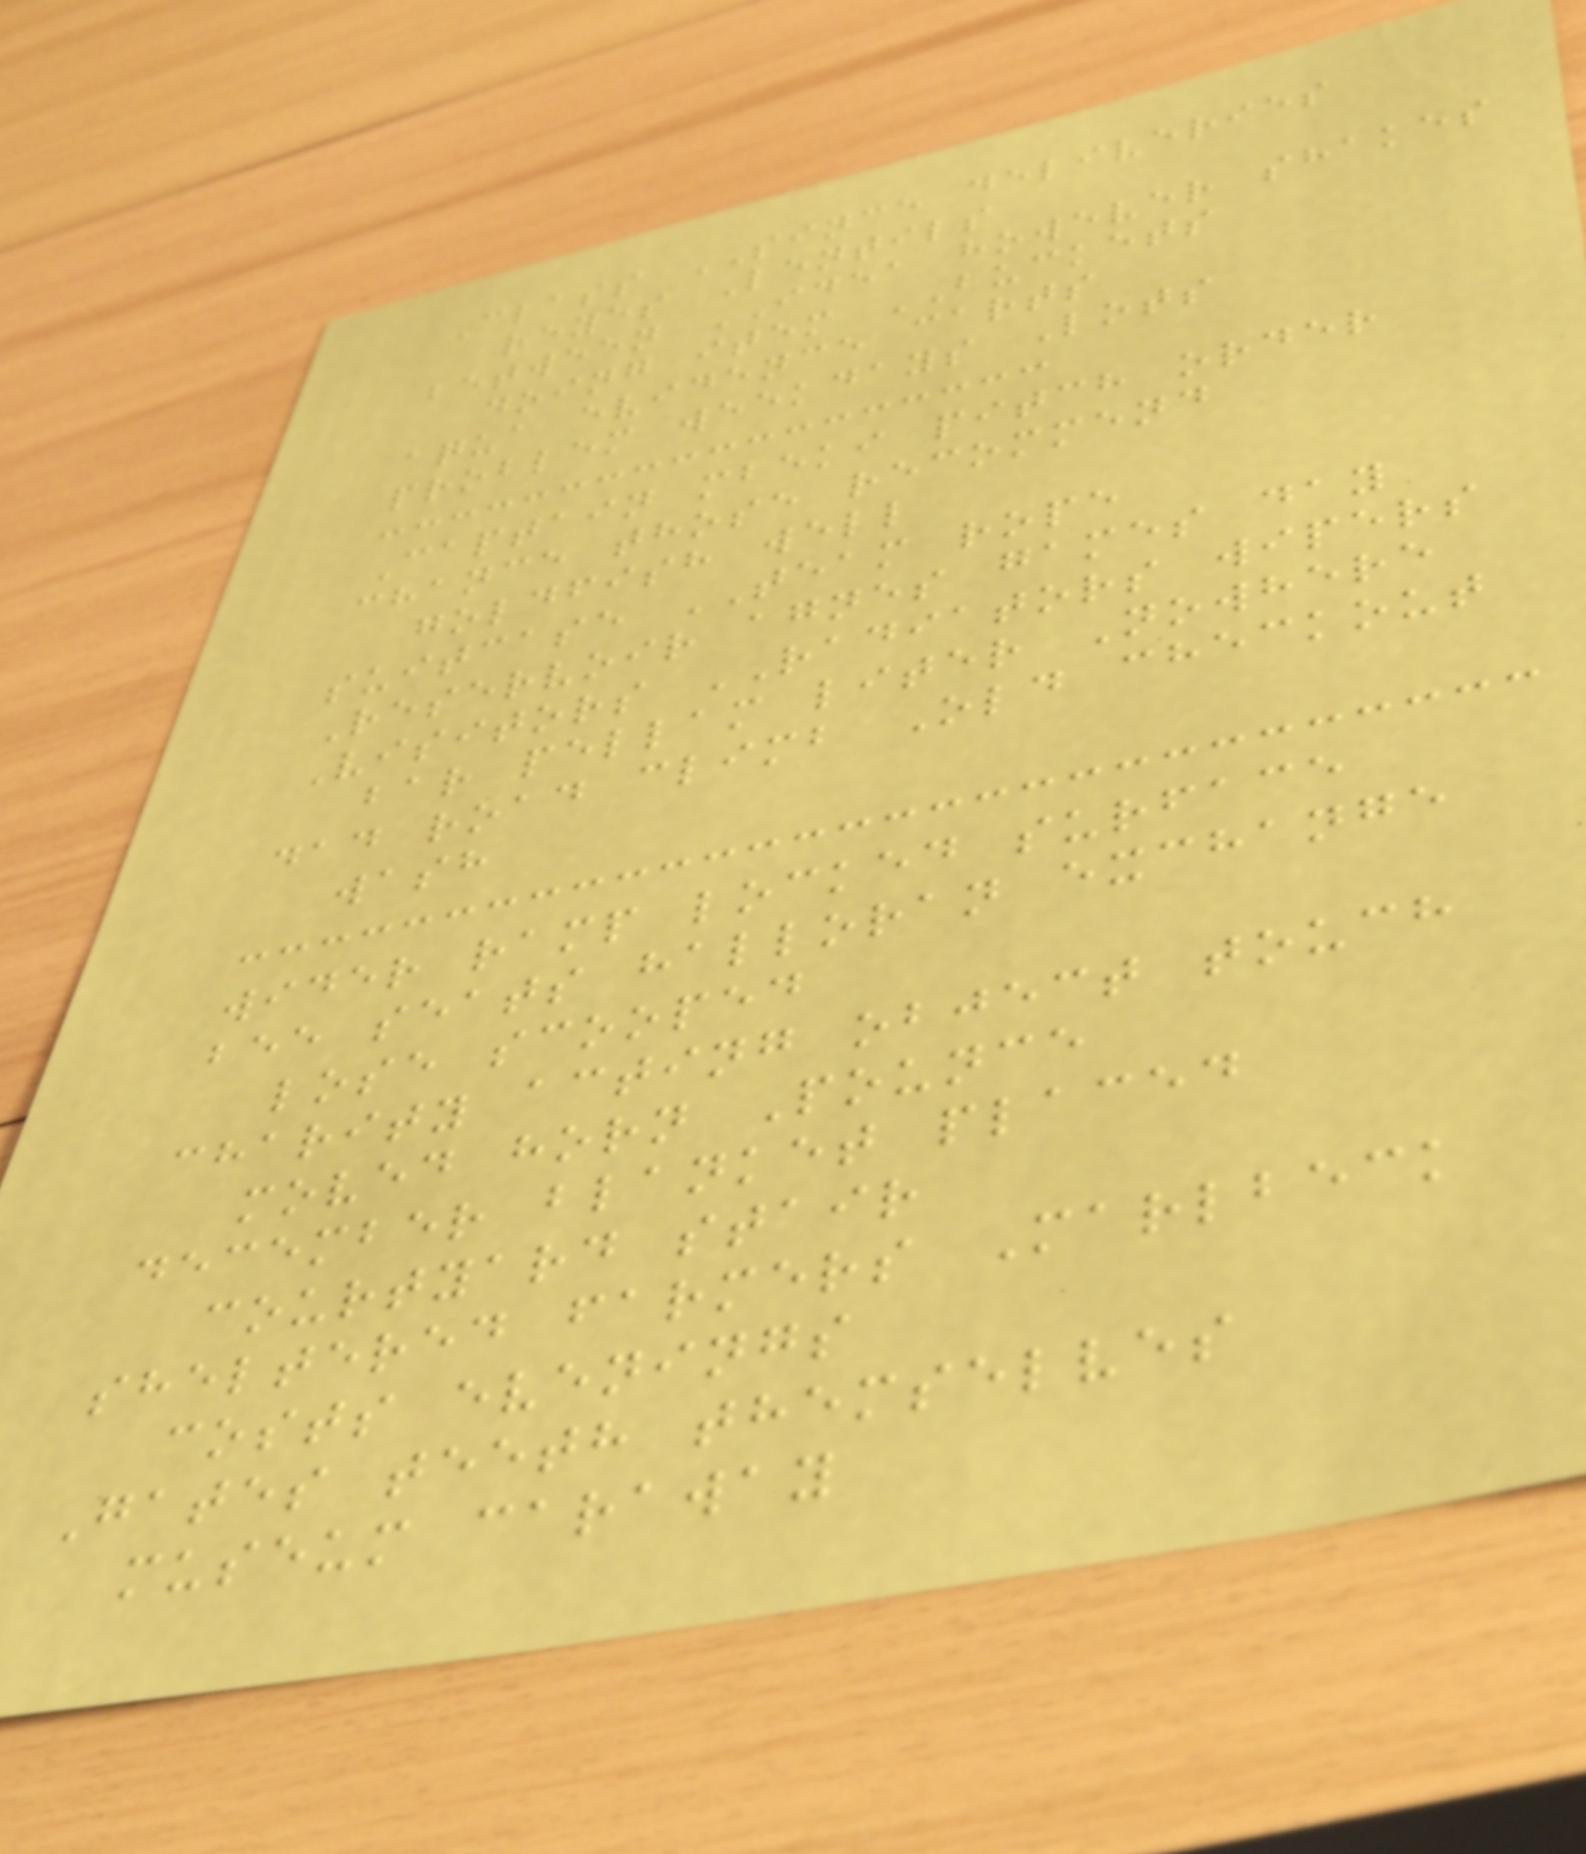Class SINCE deliveries
reyes Lentils
between IDEA however shakes
doing item BUCKETS
aqua evidence carts
problem weekdays Lots
Captain mbeki pitch order
chance those recommend
goldfish well
suitcase TEAM rope
Reservoir agnes games day
Visitors RADIATORS wipers
bar pellam liter Nowhere
dad road climb Old checkout
wash
wider ramp locked surface
bee seats halloran exchange
lose scooped
charity acting object touch
moved horn Pounce
december blanket placed
courtyard stair
sheltered farmers Marlbeck
costs evenings
Gates teeth themselves
museum caraway
